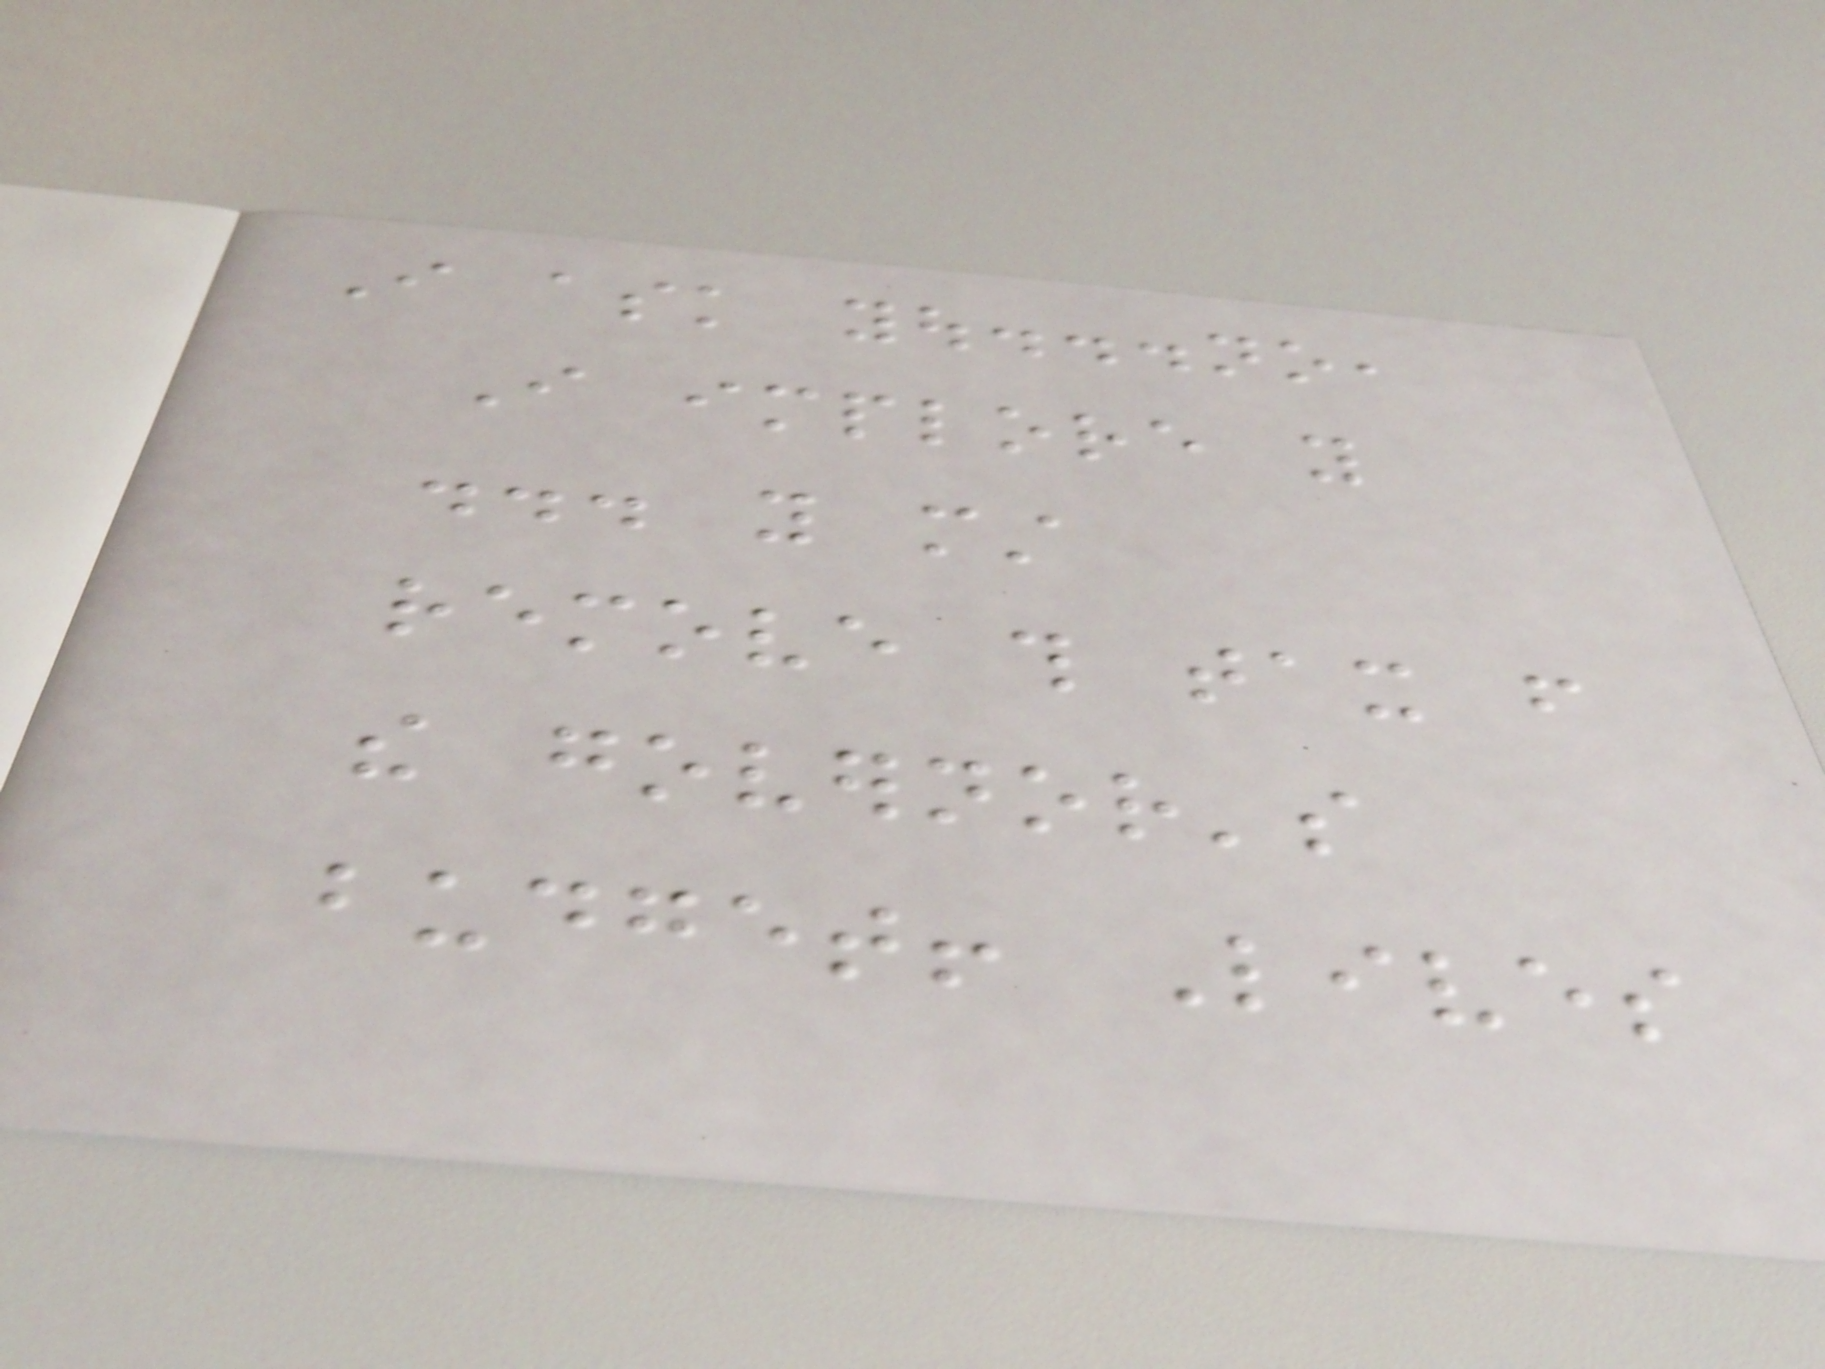I ask you...no,
I implore you
... you must
remove this tax from
the governor's
budget! Lives
